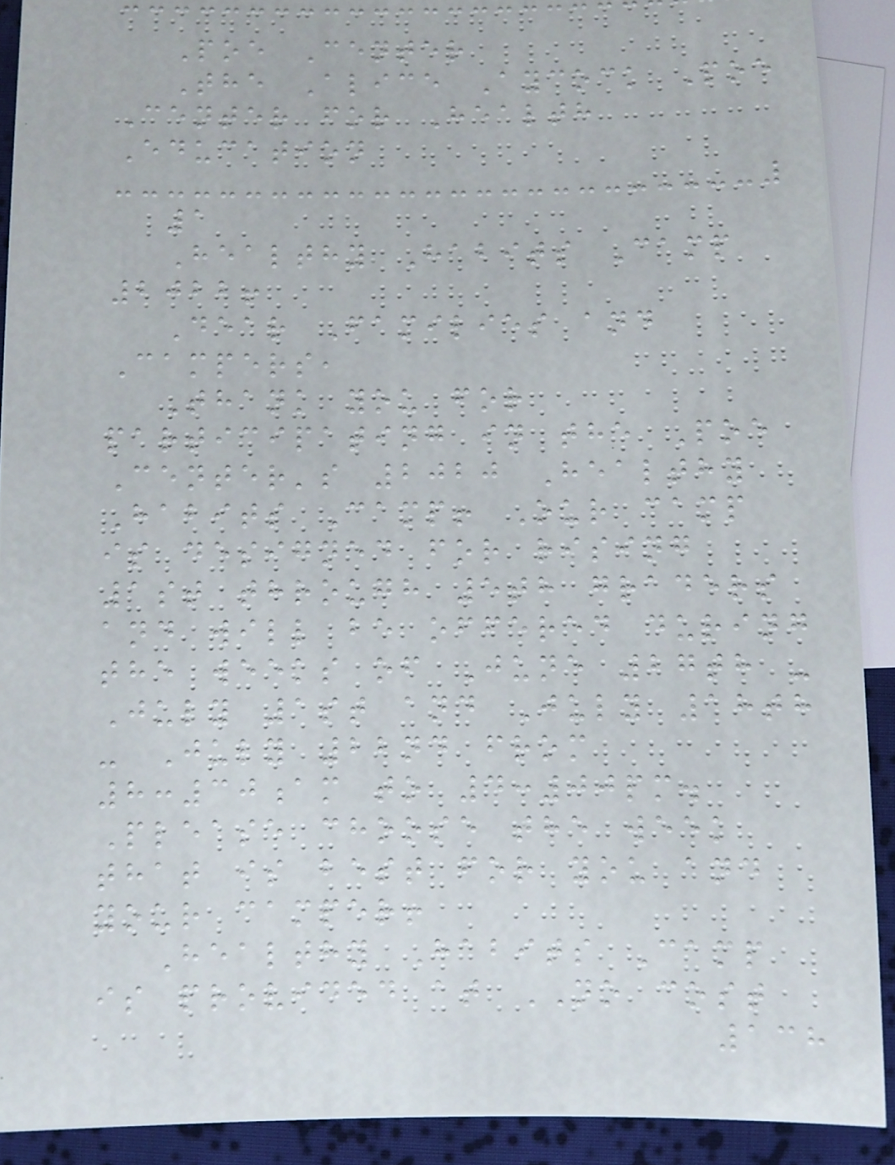Poe Center
The Alice Aycock Poe
Center for Health
Education
1
Healthy Habits Camp
2022!
Dear Families and
Campers,
Thank you for
participating in the Poe
Center's 2020 Healthy
Habits Camp! Our camp
is designed for rising
1st through 5th graders
and will be offered during
the weeks of June 27th -
July 1st and July 18th
- July 22nd from
8:30am to 4:00pm.
Please choose the week
that is best for you and
your camper!
Healthy Habits Camp
is provided at NO cost
138
